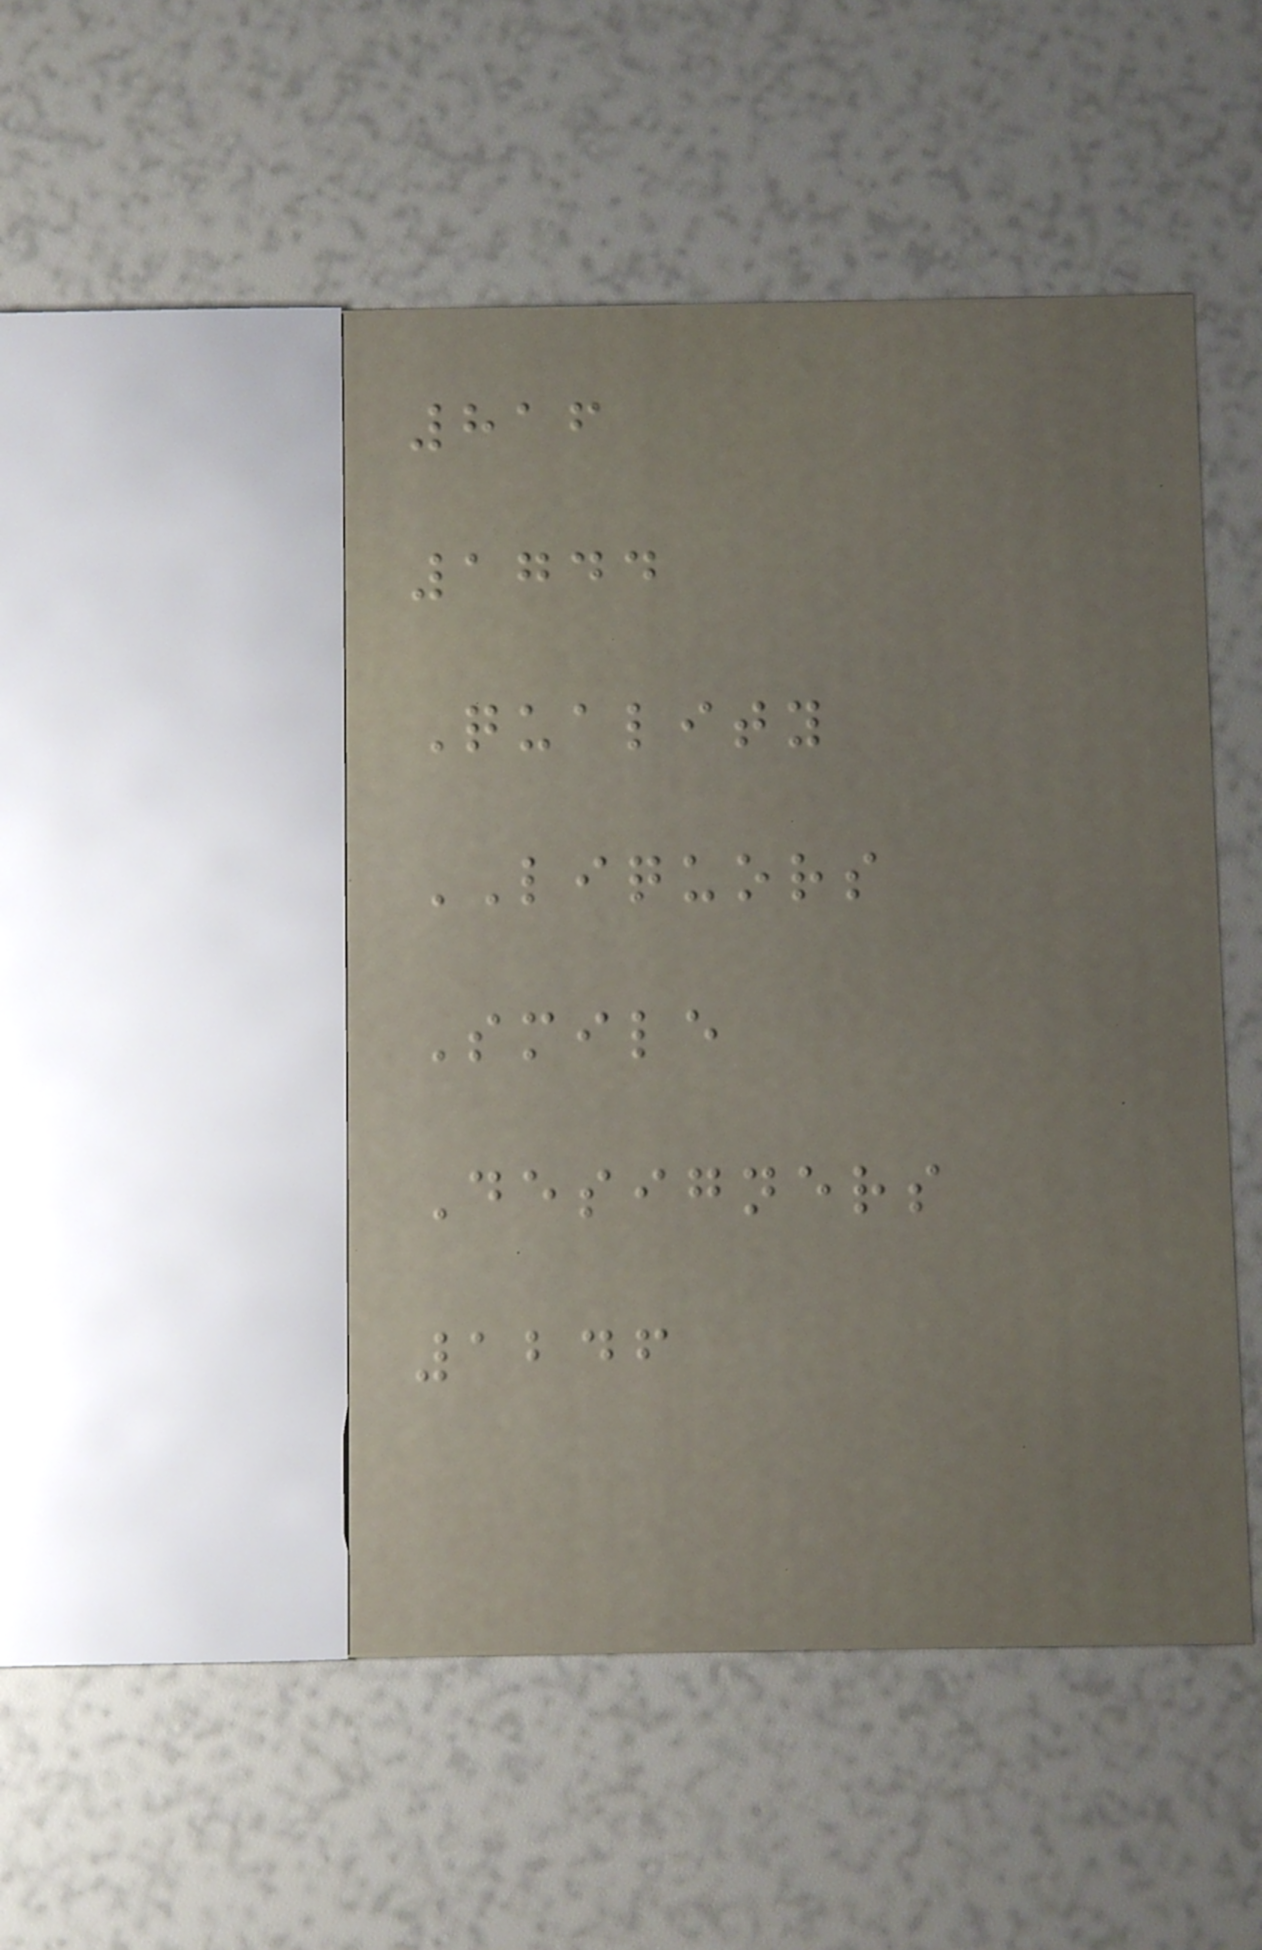816
1744
Quality
LIQUORS
Smile
Designers
1246
